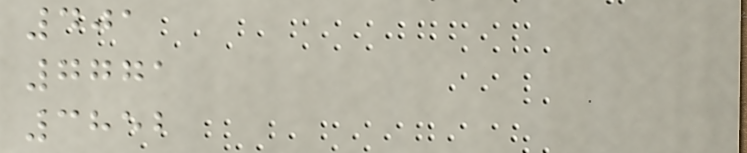401
7771
3852
